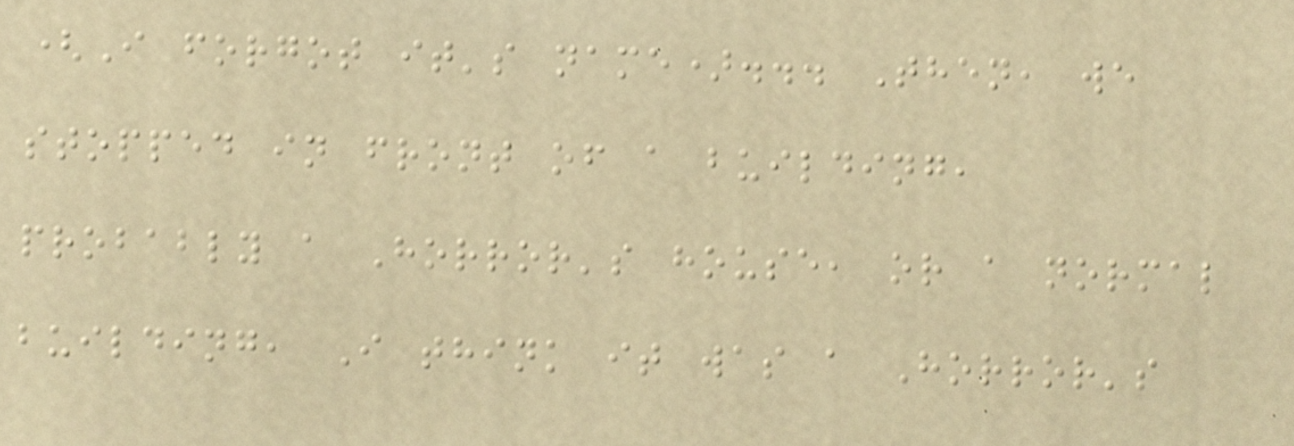(I forgot it's name)... Then, we
stopped in front of a building,
probably a Horror's house, or a normal
building, I think it was a Horror's
